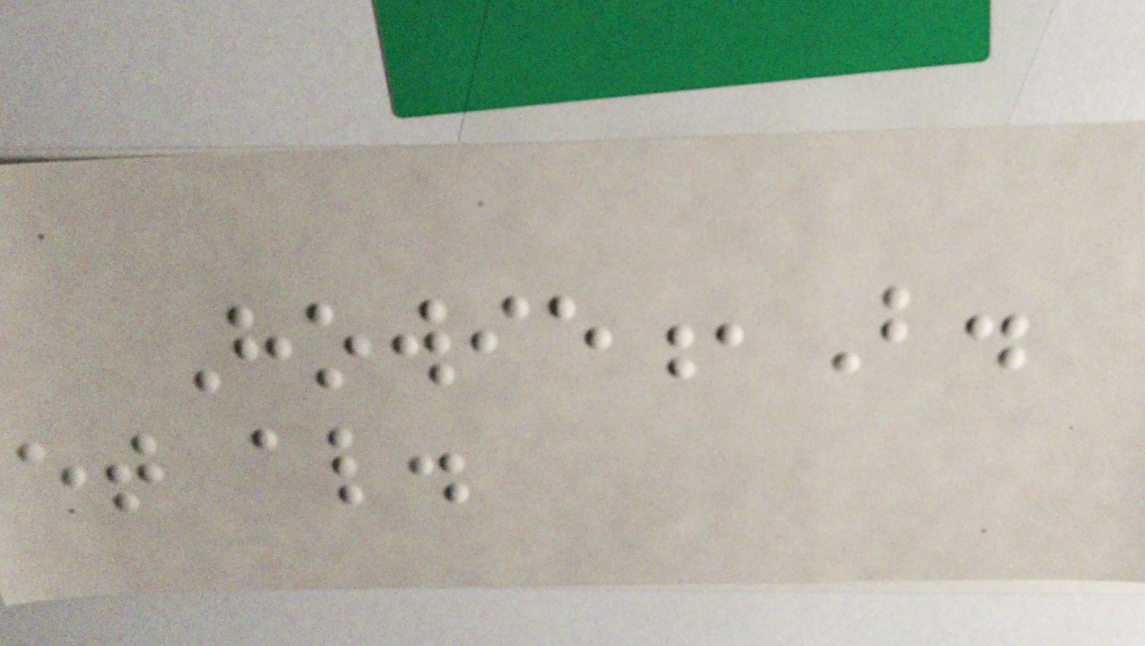Howie,B.
et al.
